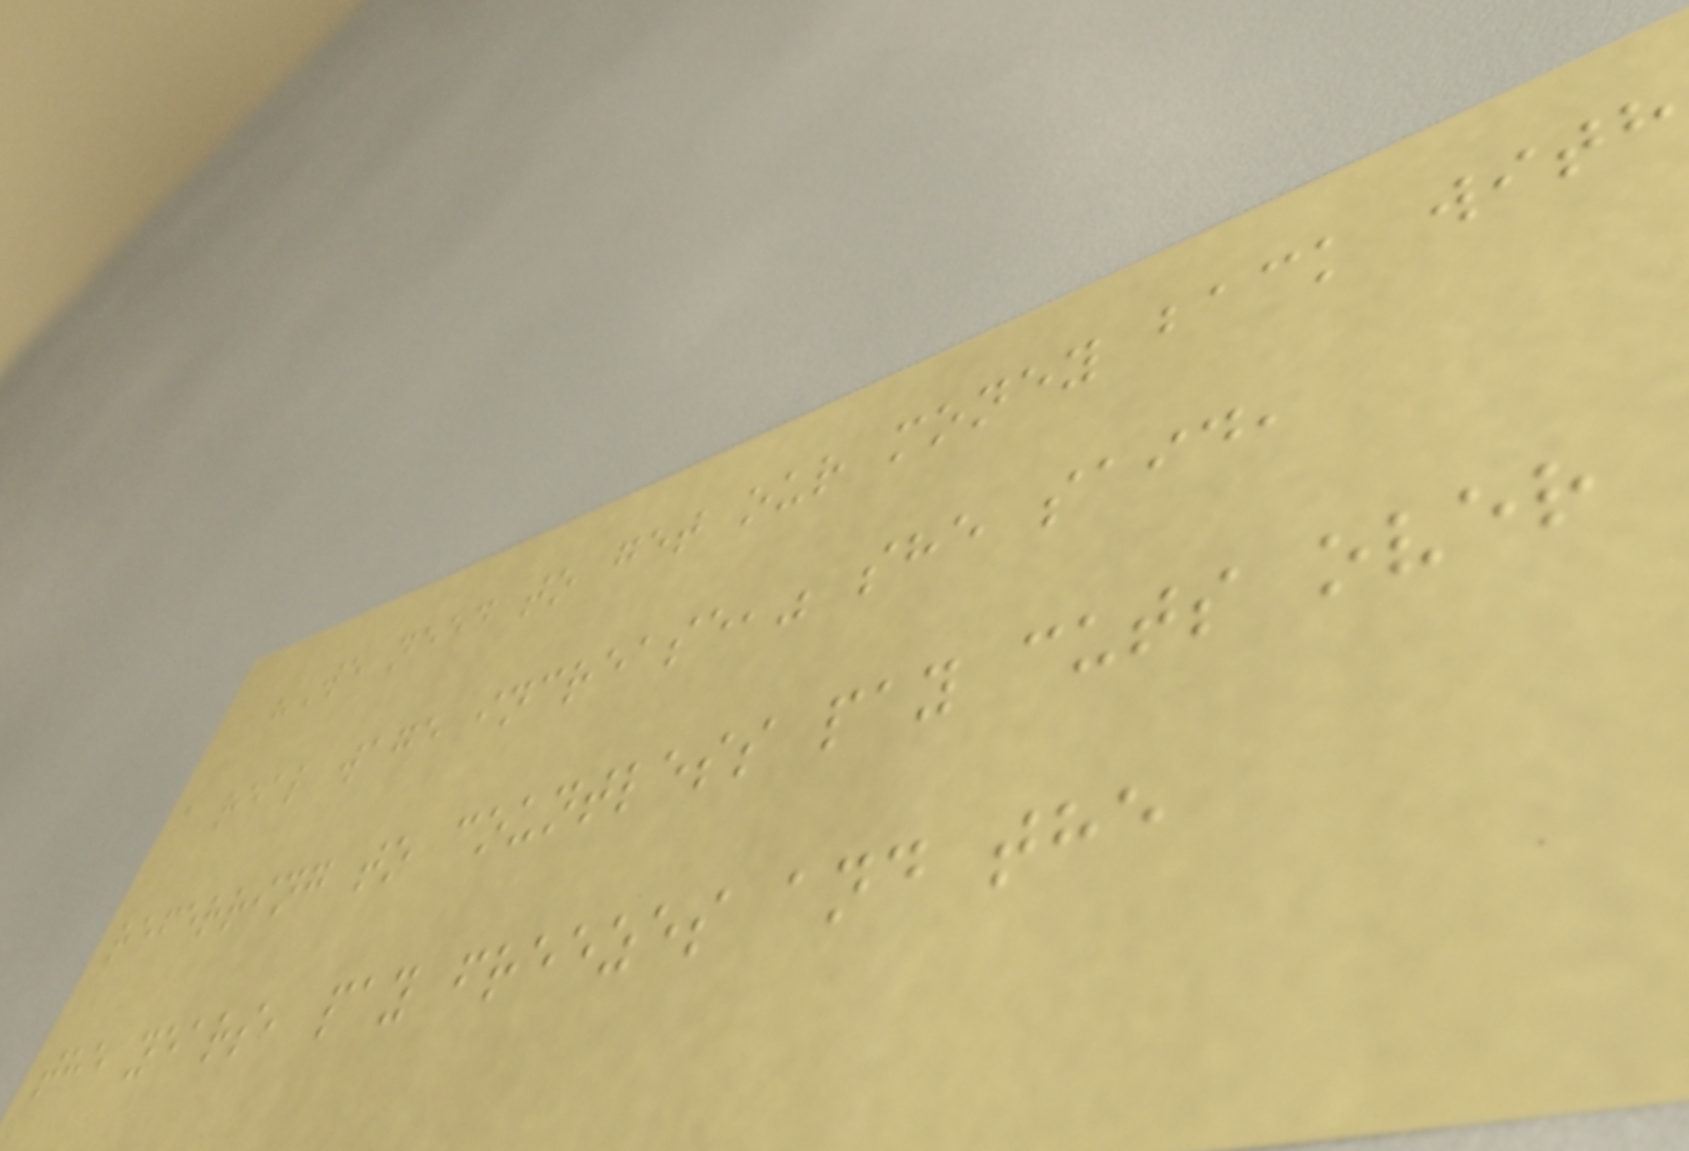"We need to get our money back with
a real wage increase," she said,
referring to countless pay cuts over
the years, pay freezes and the
